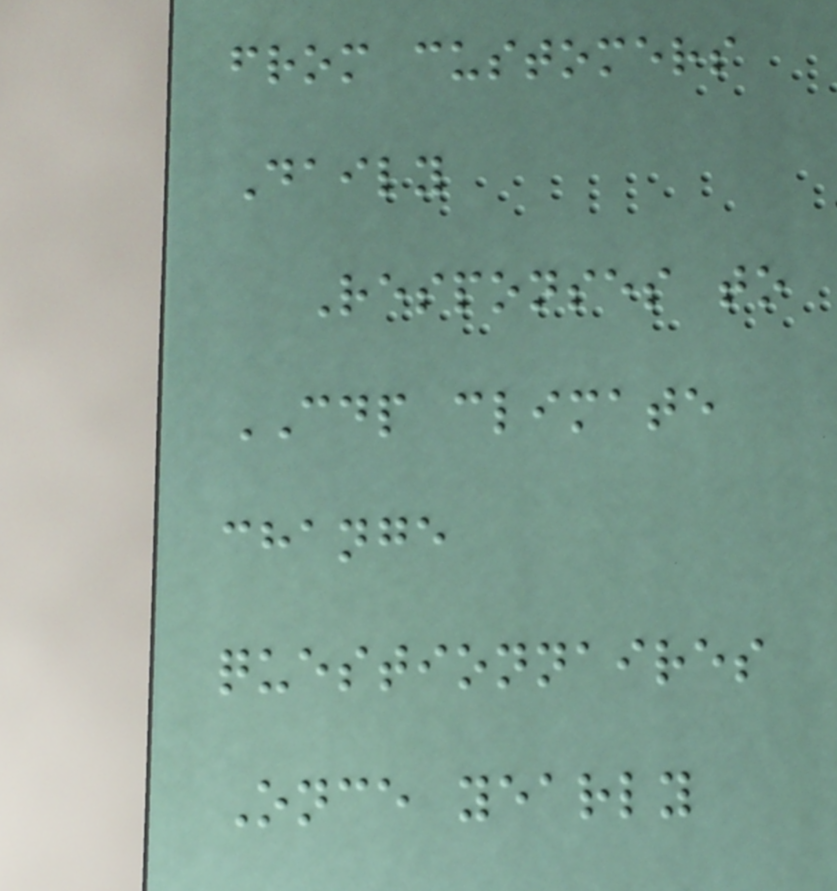from customers
Daily
Responses to
CDP climate
change
questionnaires
Once yearly
